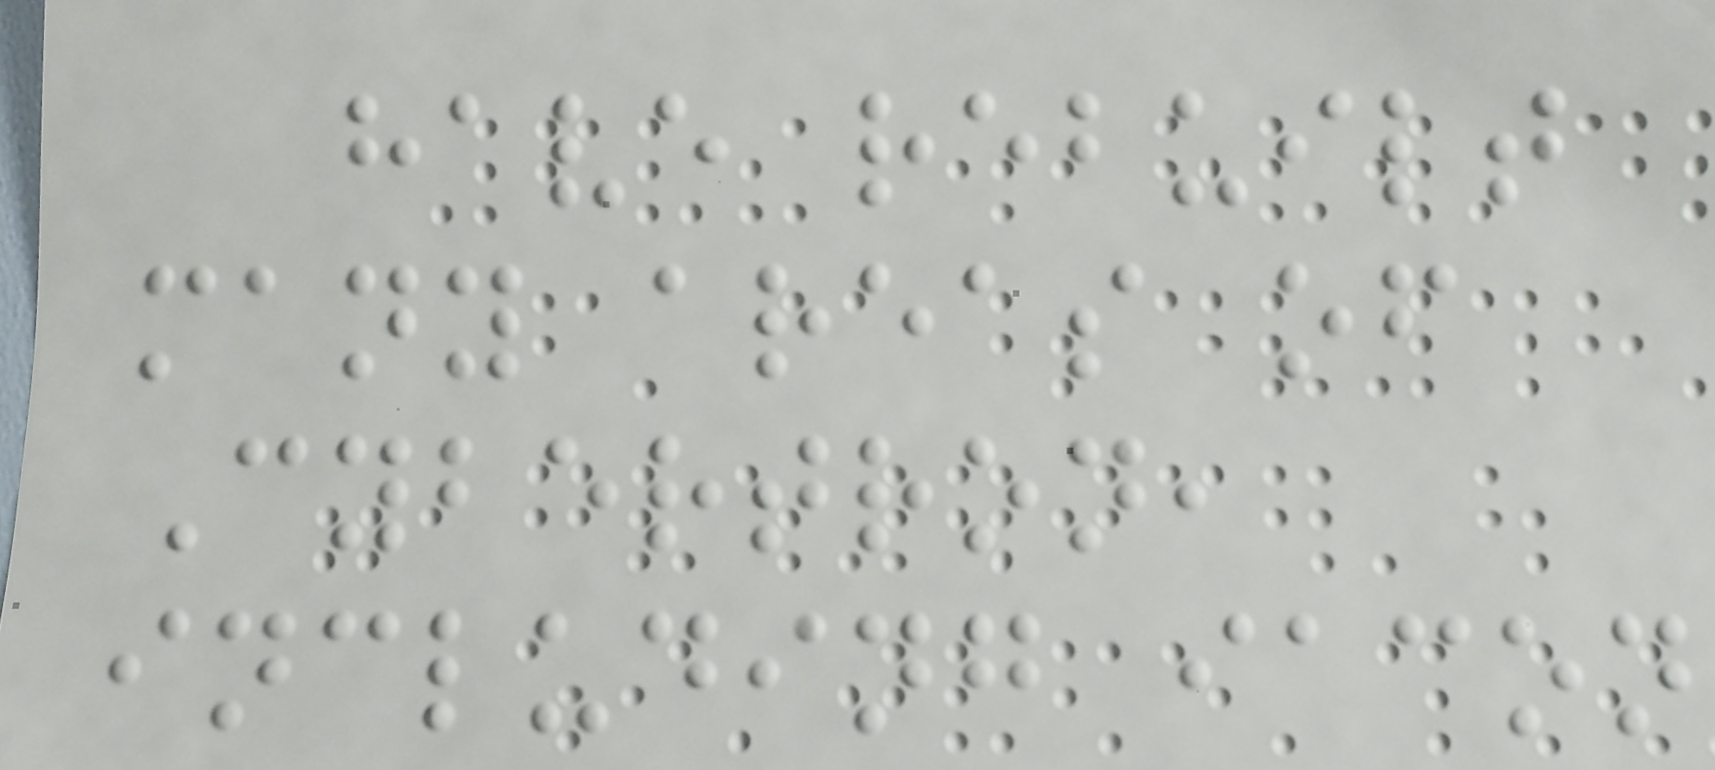have rebuilt
many areas of
Cybertron,
including iacon
